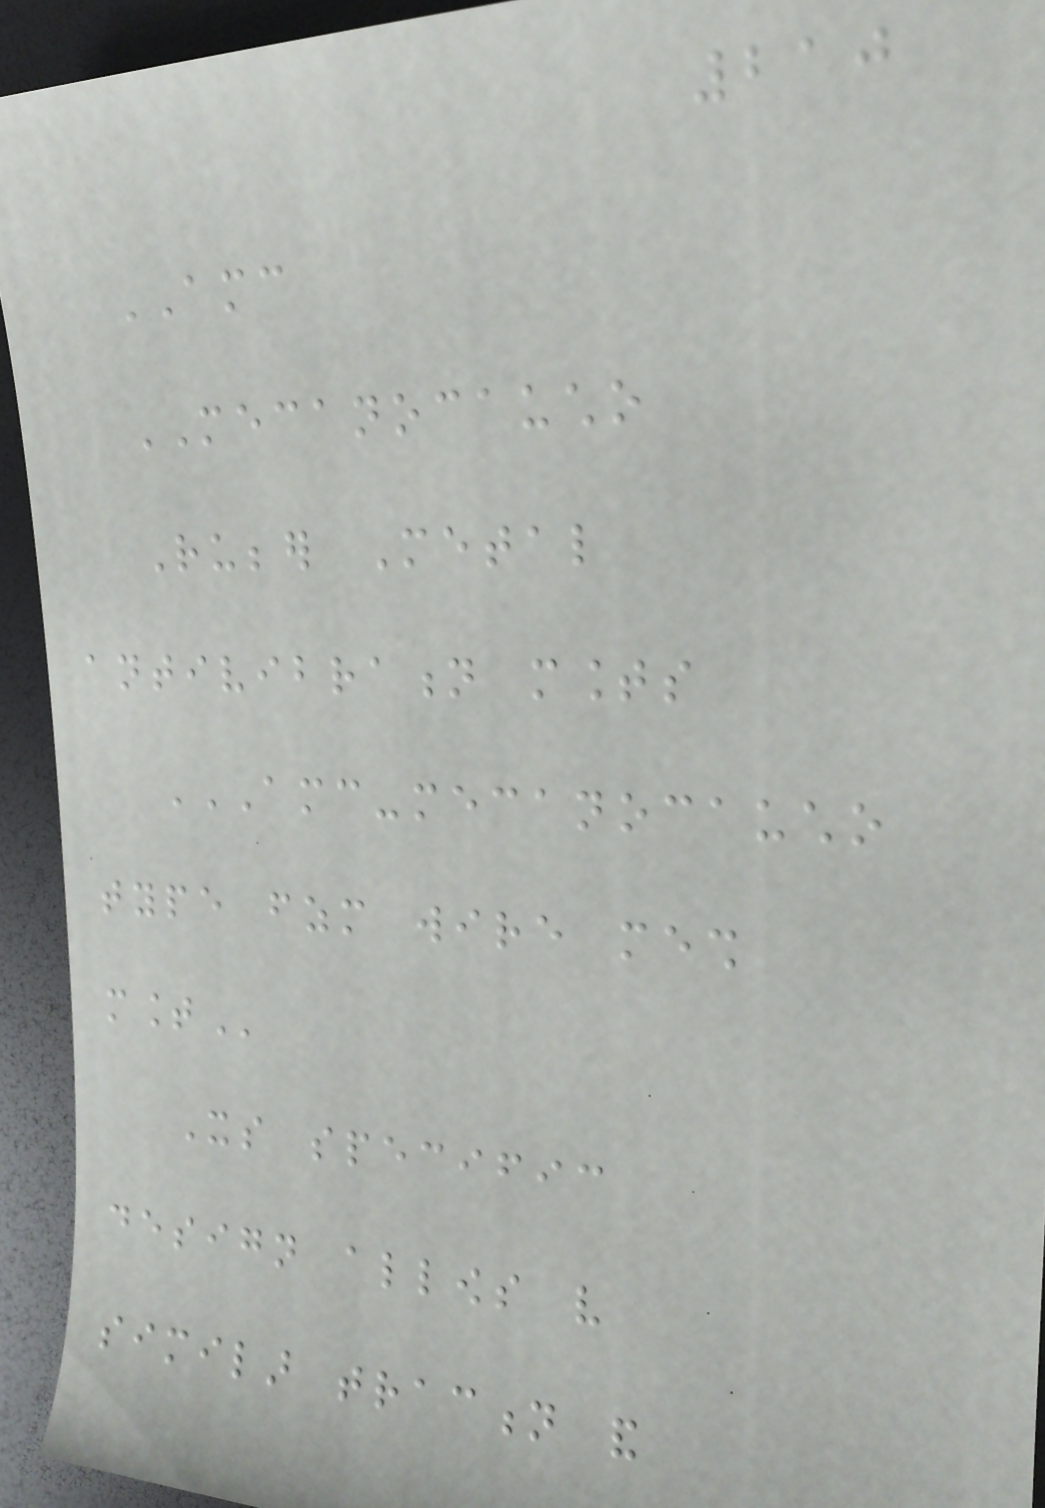210
AMC
MECANOCAUCHO
Rubber Metal
antivibration mounts
AMC-MECANOCAUCHO
TYPE FZM WIRE MESH
MOUNT
Its specific
design allows very
similar traction and
